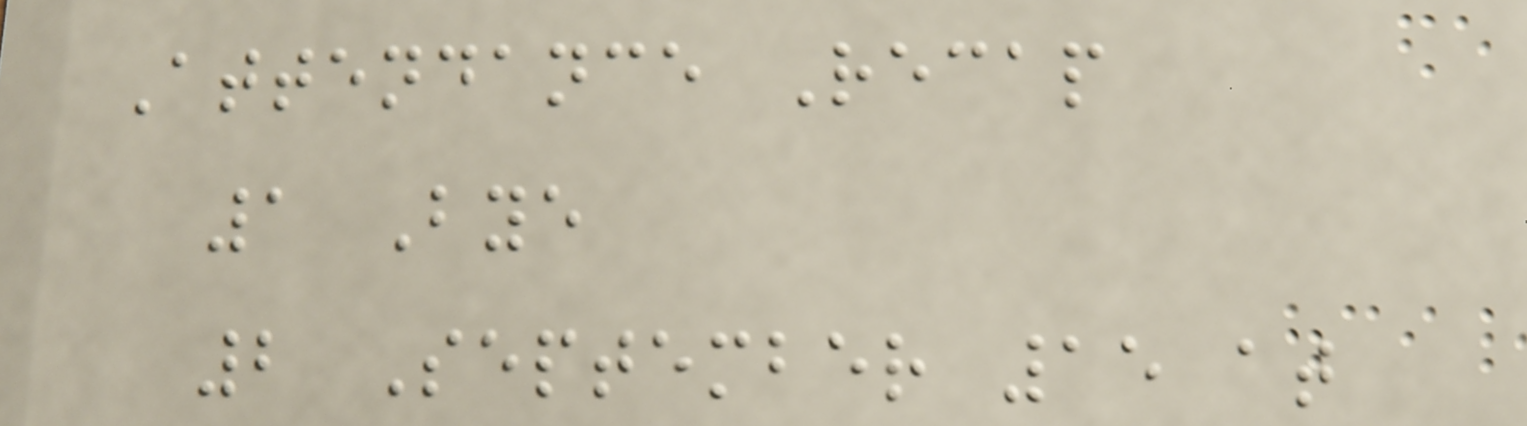Attendance Recap
1 Bye
2 September 15 at
